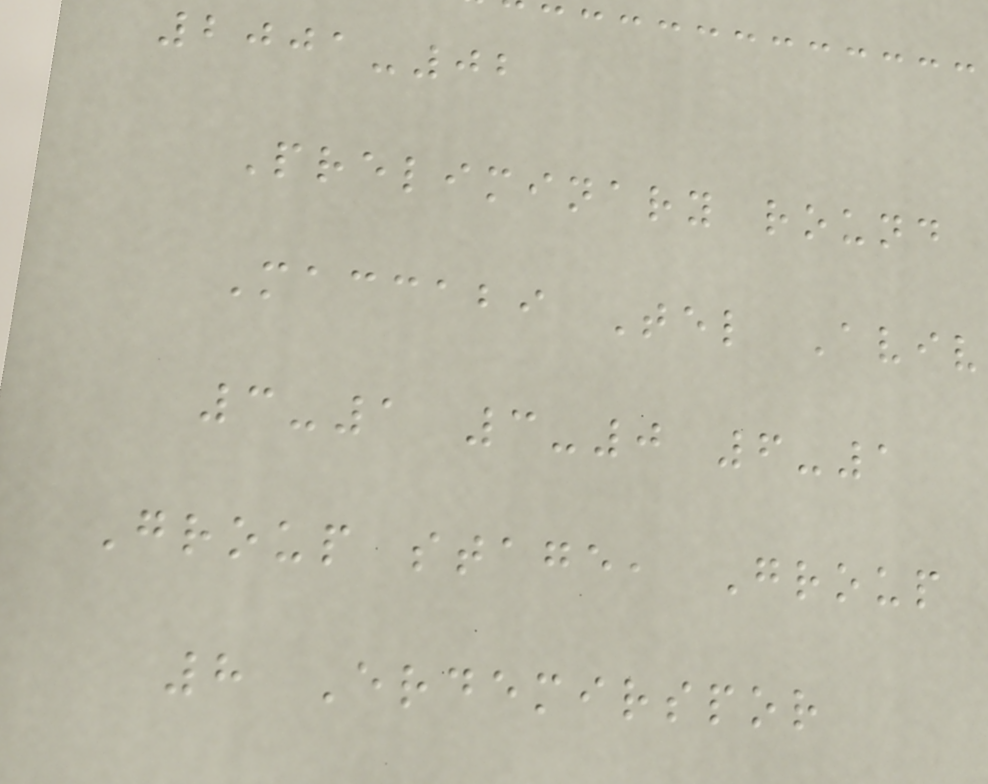2001-02
Preliminary round
Maccabi Tel Aviv
3-1 3-0 6-1
Group stage, Group
8 Erdemirspor
